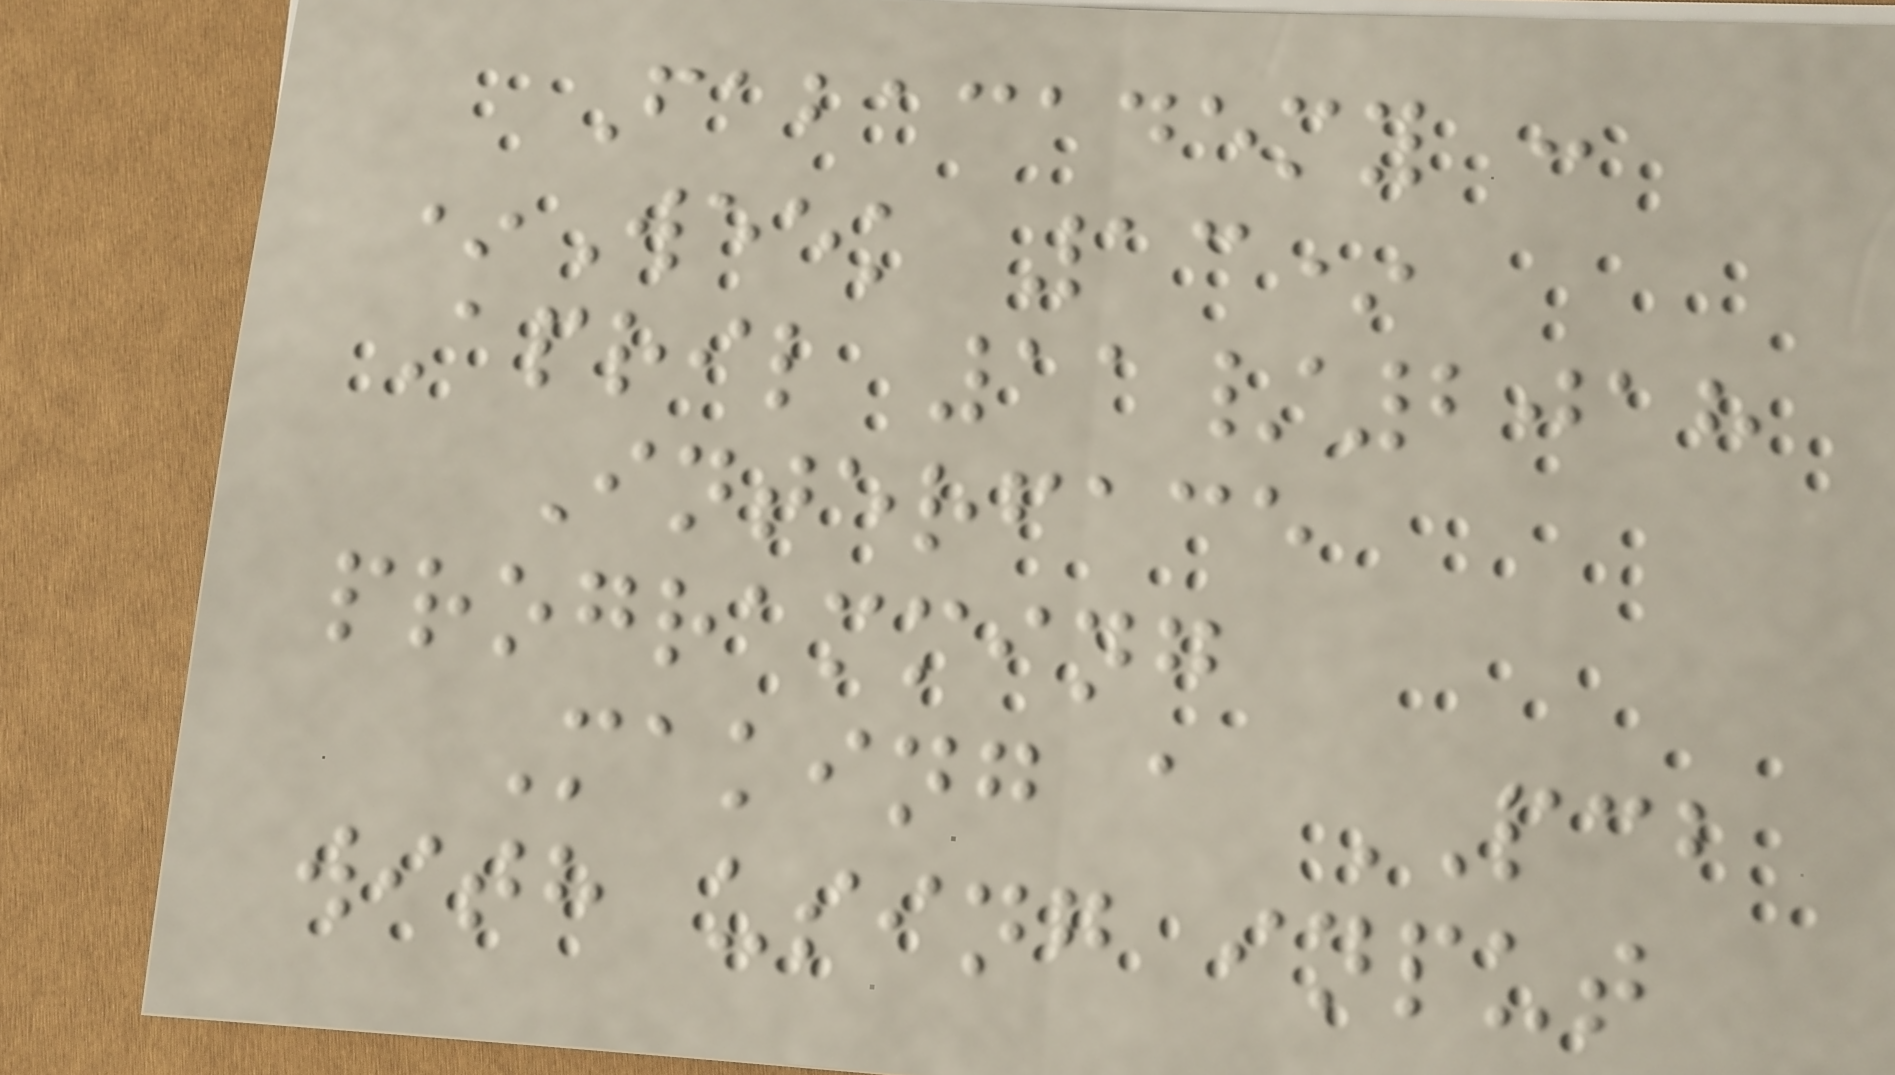Fabacademy :
*Week 13*
April 11/2018
Interface
programming
Making a PCB
with using input
